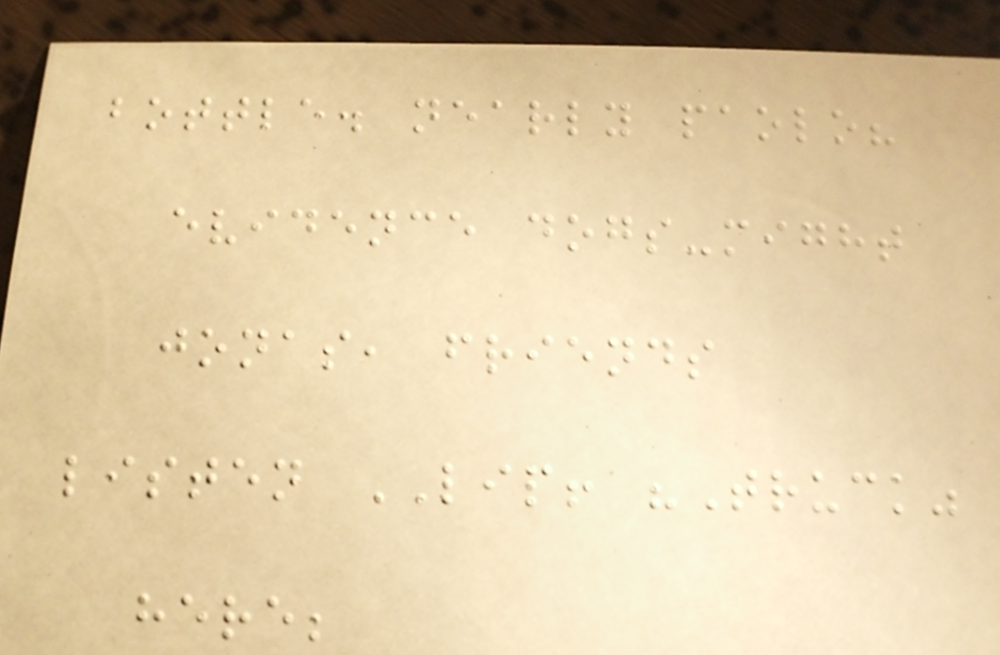bottle. nearly paolo?
evidence dogs-might
jonas, friends
listen LIP! "Truck"
here;
